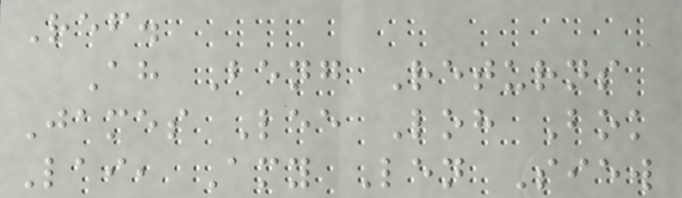Ref.
Ah Beng Returns
James Lee Loh Bok
Lai, Amy Len Siew
